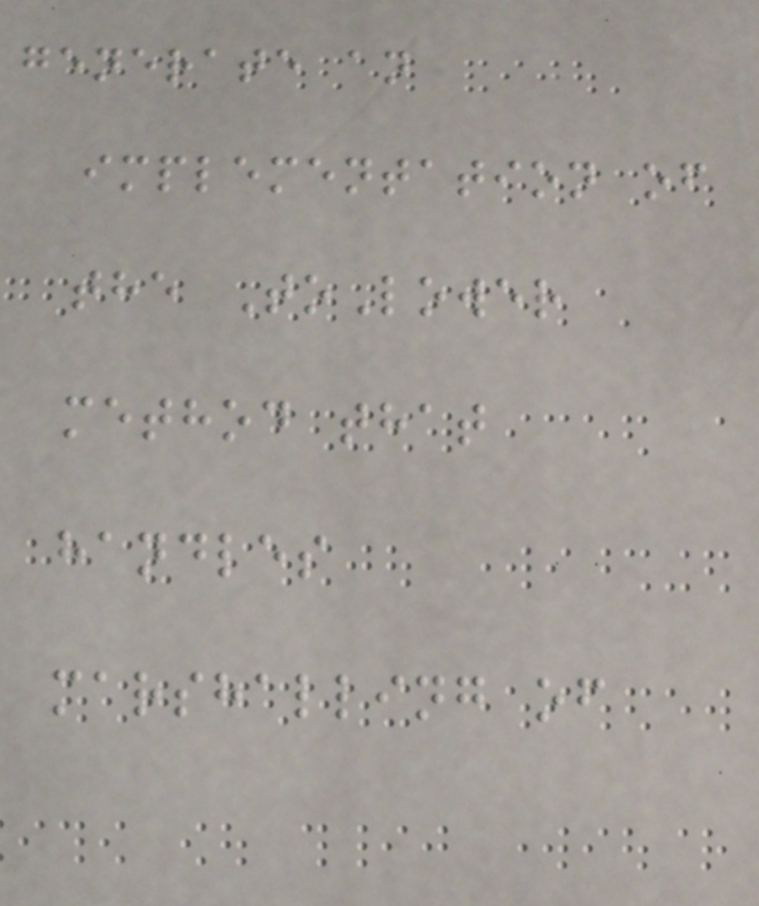generate an
implementation of
the ToLower
method that
handles
marshalling of
